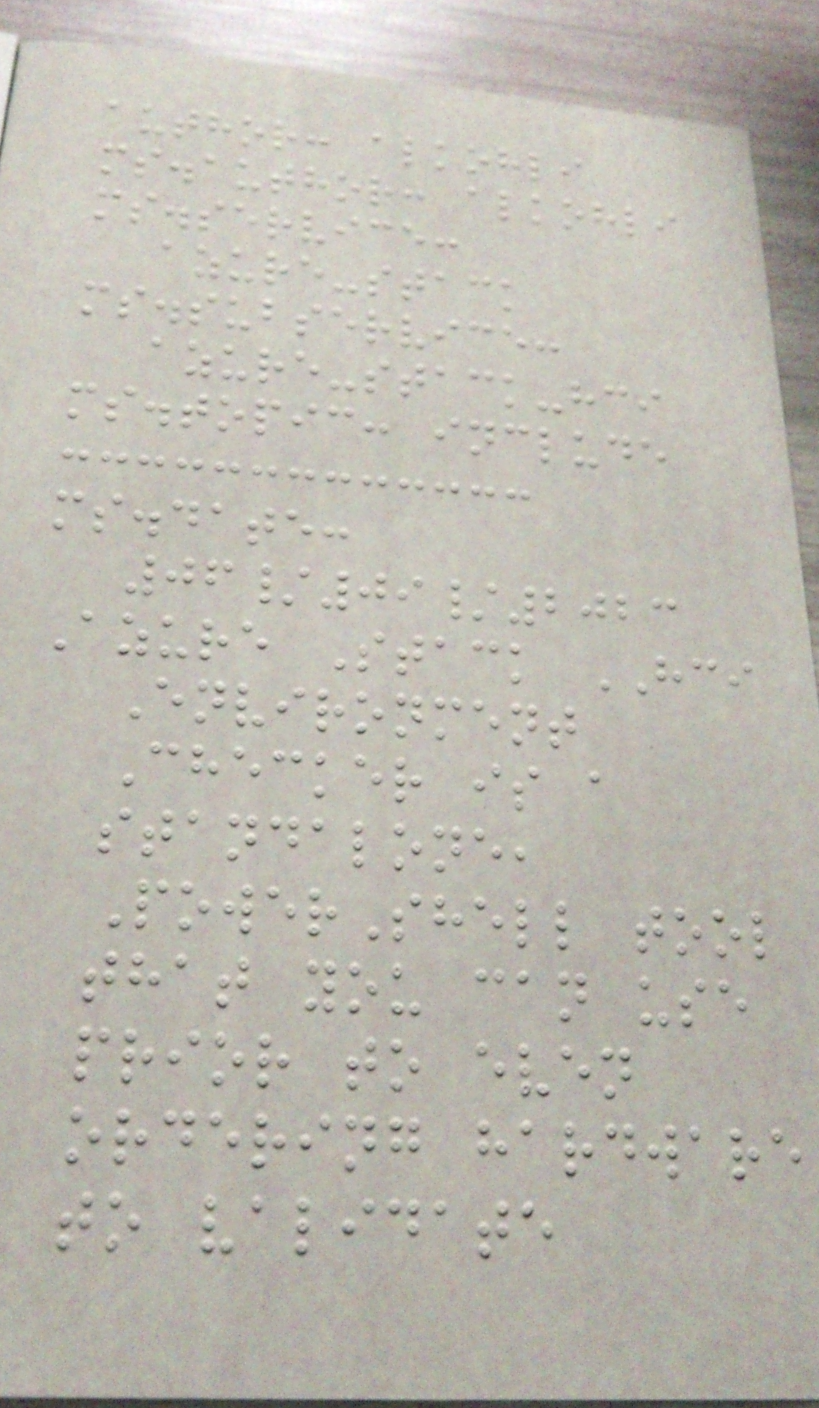author: alkohli
ms.author: alkohli
ms.service:
azure-stack
ms.subservice:
azure-stack-hci
ms.topic: include
ms.date:
06/09/2023
Azure Stack HCI
Environment
Checker is a
standalone,
PowerShell tool
that you can use
prior to even
ordering hardware
to validate
